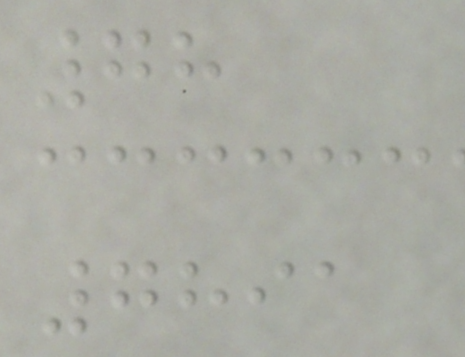78
7891
